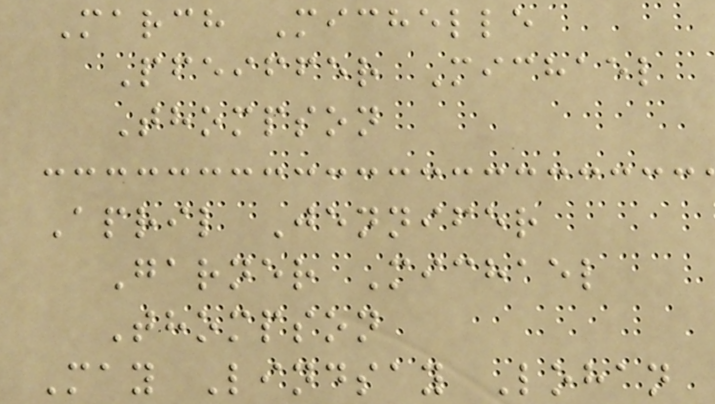March Michelle
Pfeiffer Michael
Thompson
April Jennifer
Garner Michael
Thompson
May Lindsay Lohan
